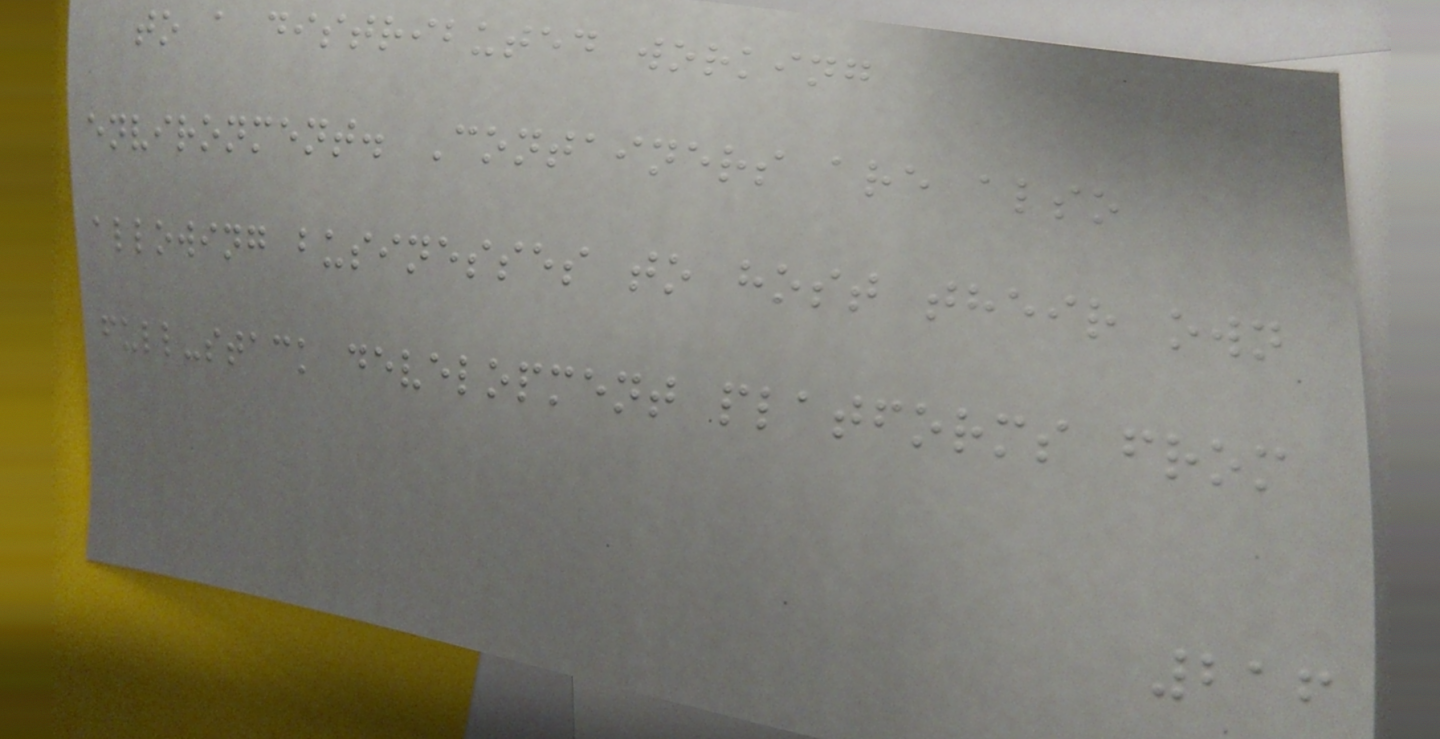to a distributed working
environment. Containers are also
allowing businesses to host their own
full-stack development platforms from
216
